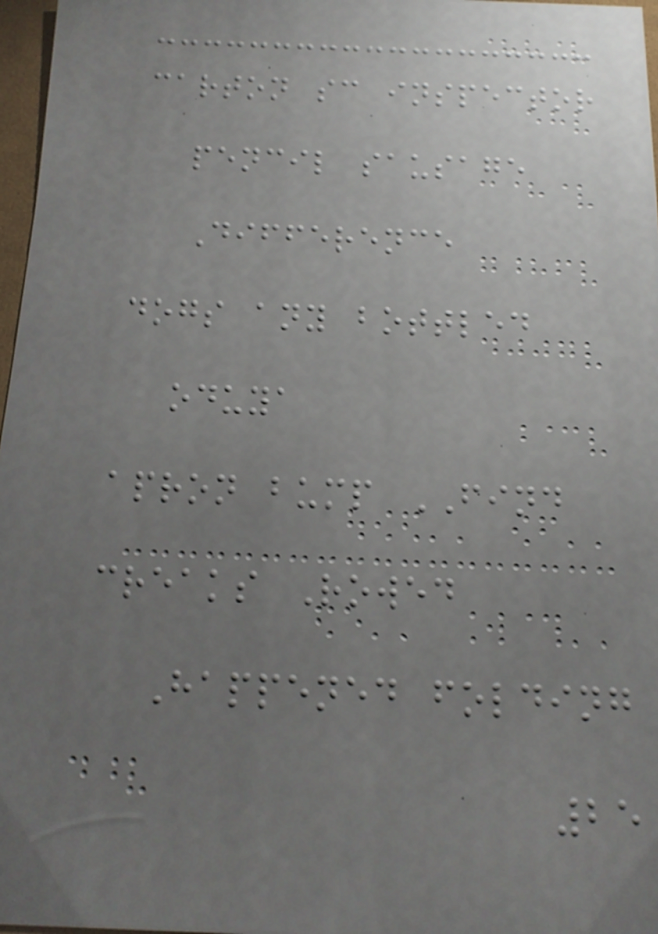carton sc inspector
pencil sausage
Difference
dogs any bottled
oduya
apron bump FIND
creaks Rowed
Happened folding
25
